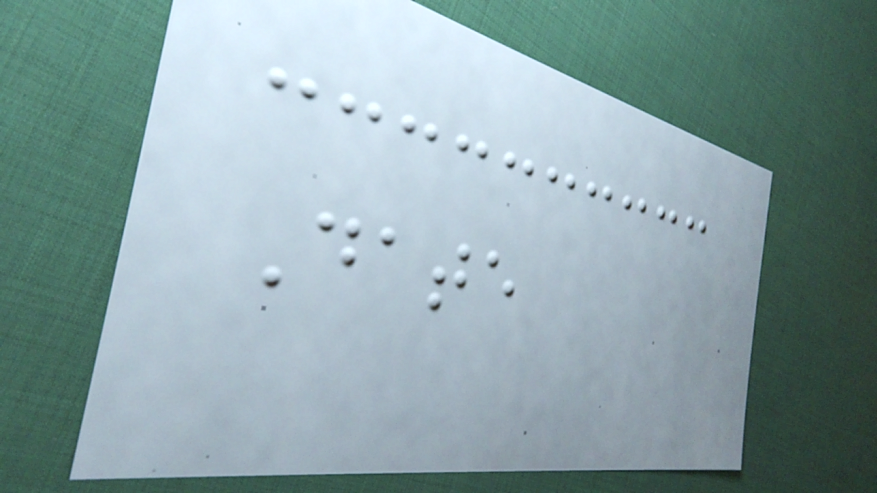Date
